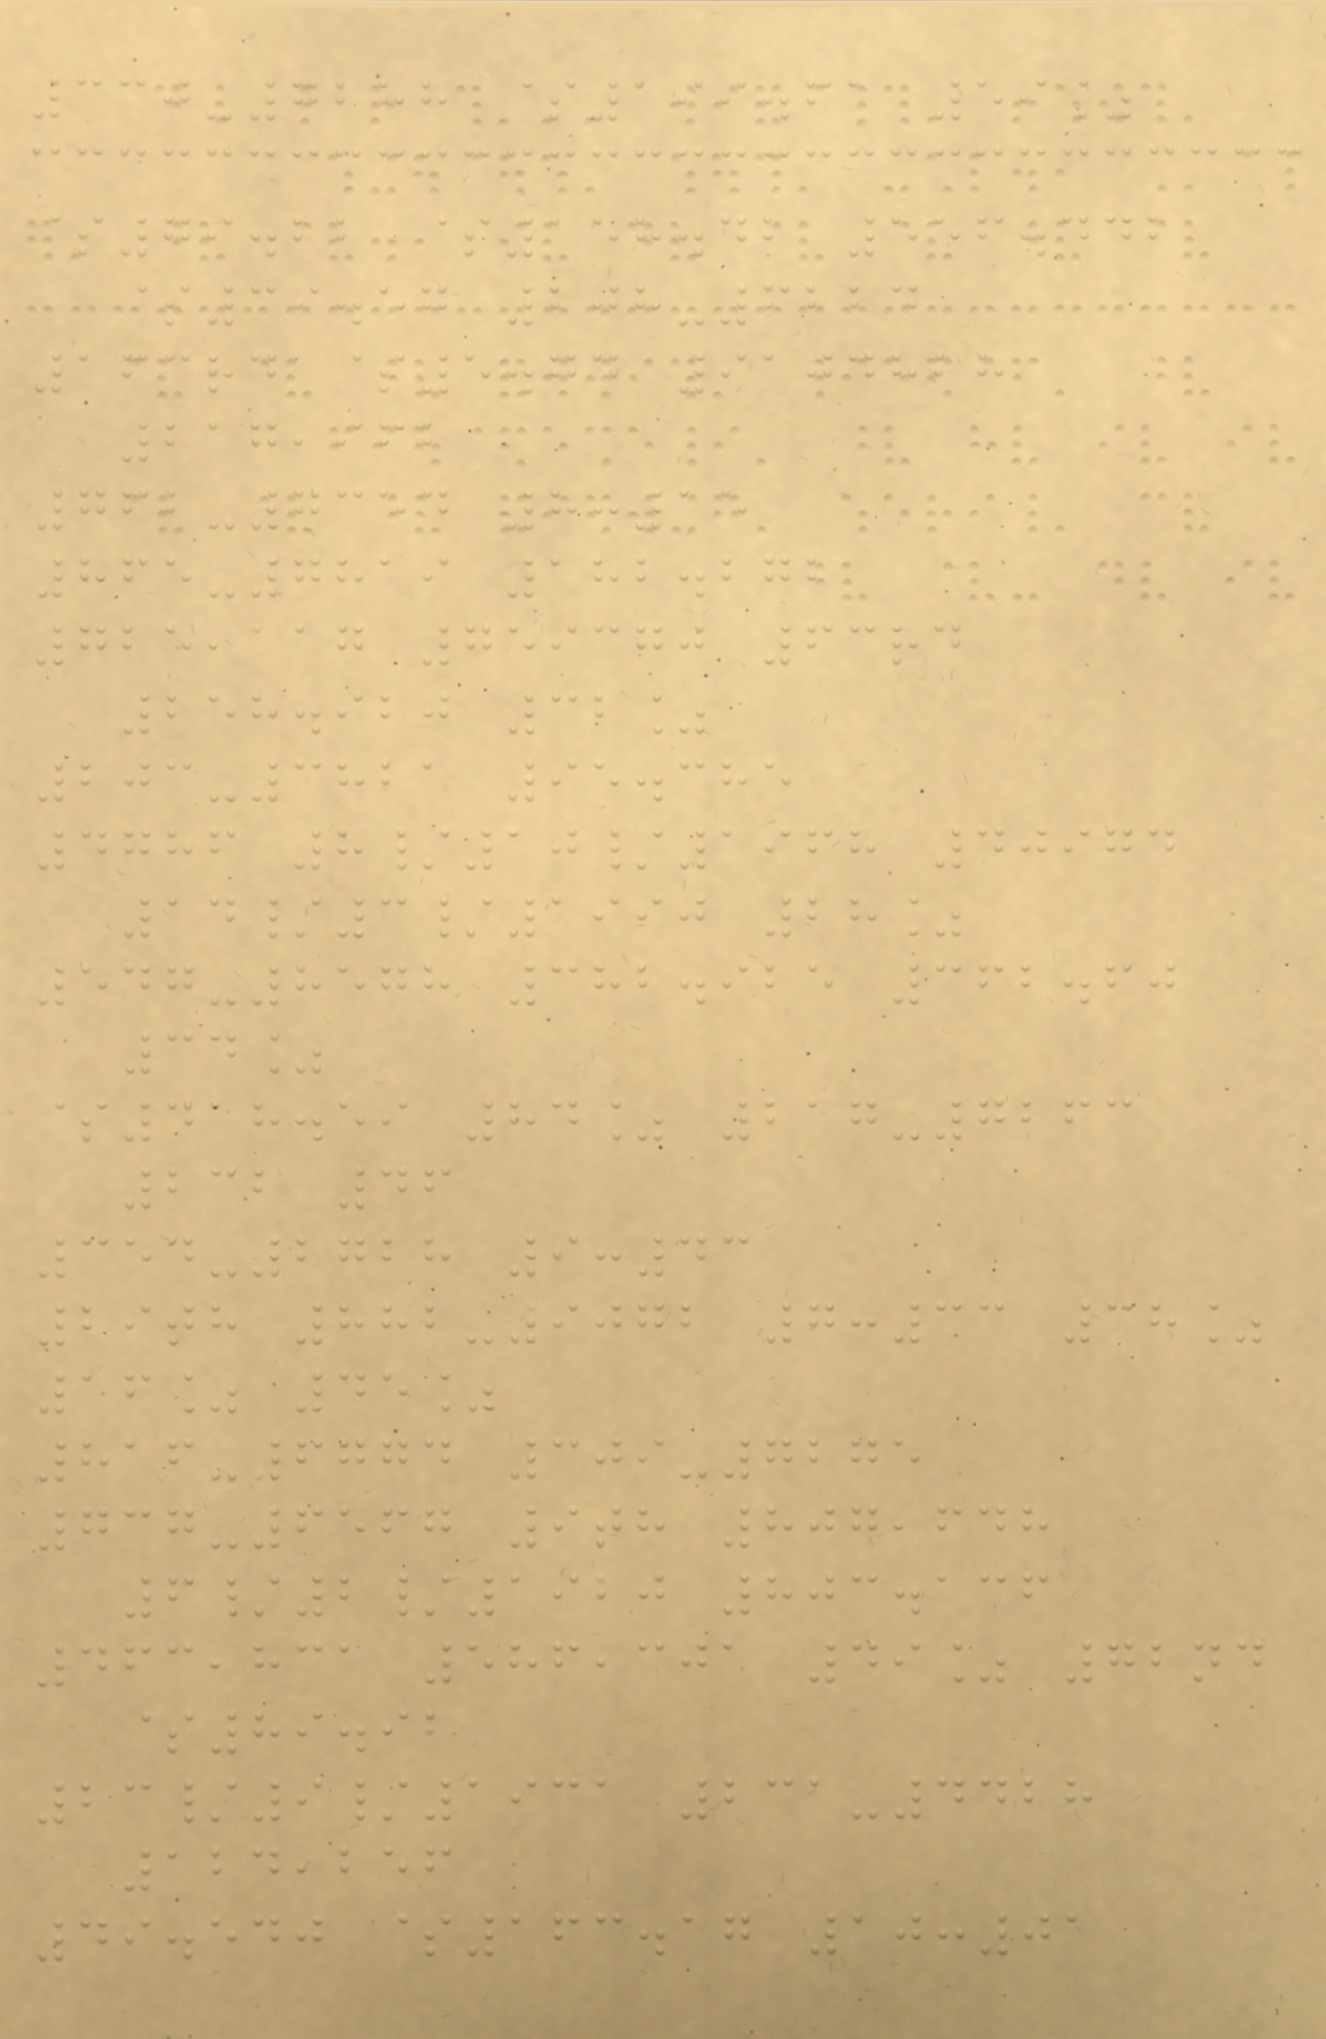330-7288 $199.61 59%
$79.22 $158.42 556.442
$39.57 208-6224
163rd $5.74 9104828
217,962
762-7354 8:15
865-7819 182.272
725,117 759370 63rd
258.920 32%
203-3821 95.385
4786 8/10/1968 40974
14/3/1990 28%
547-8578 382.925 362.60
34%
$418.59 84% 217-7263
232 46
354-2728 9:43
29th 882-9072 7:33 38%
16% 45%
816-6774 309-7275
737-6567 9th 807,648
6/2/1920 803.136
463,831 586,301 49% 72nd
$89.92
23/9/1931 231-4428
124,256
49.540 $163.17 10:01
